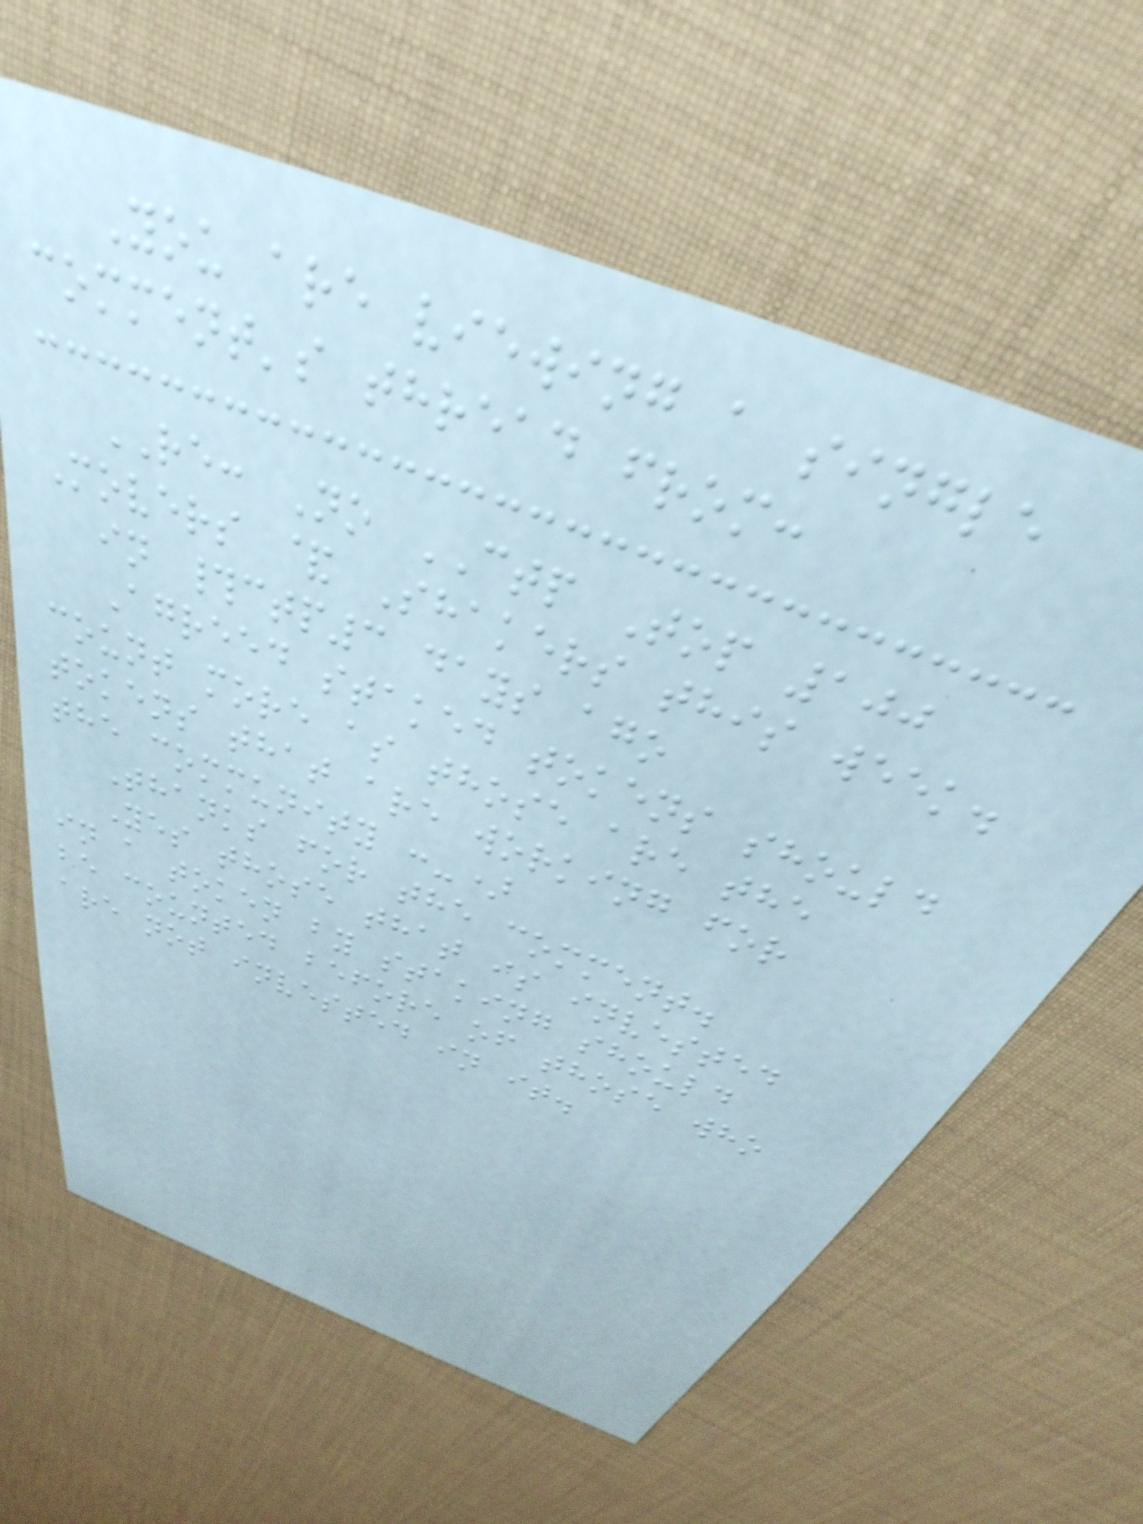You are viewing a single
comment's thread from:
RE: No CTP Top 100
Movers & Shakers this week.
in #ctp3 days ago
Agreed staked tokens should
count more as those are the
tokens that are working for
the community :-)
Thanks for the comment.
Yes those that is invested
in a token by staking should
be counted before of those who
are not invested in it.
